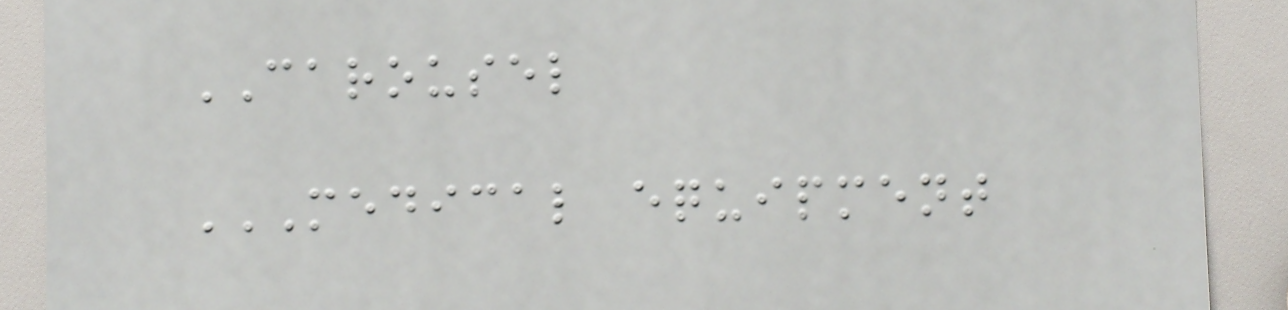CAROUSEL
MEDICAL EQUIPMENT
